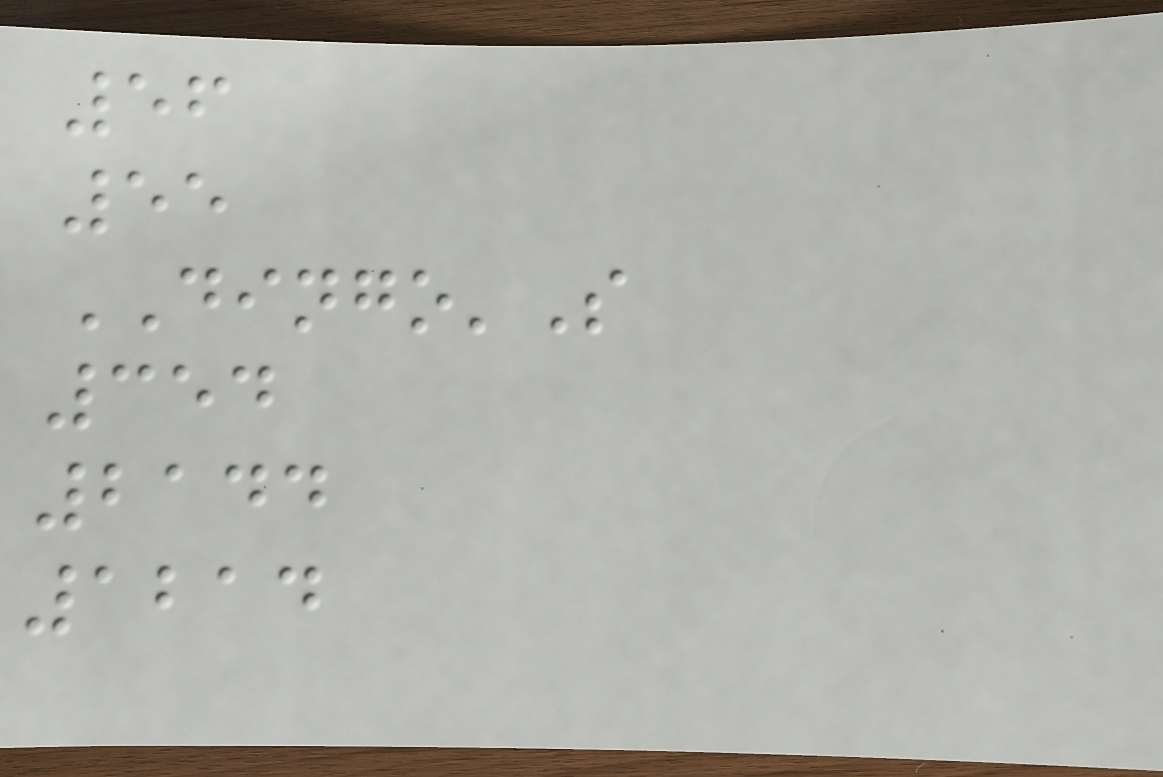56
55
DINGO'S
354
2144
1214
